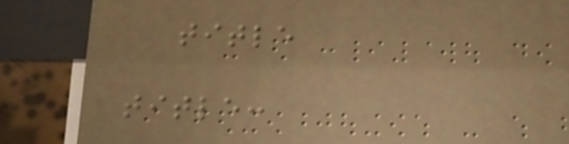title
title:
